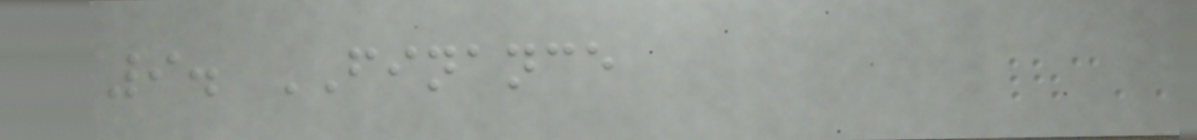9. FINANCE
